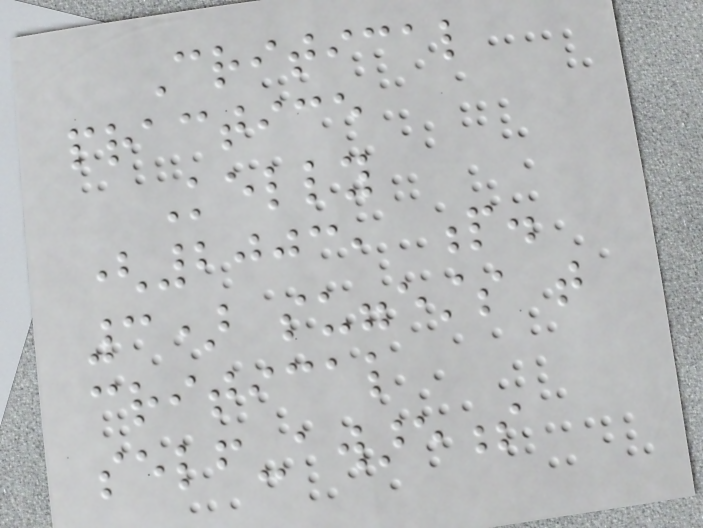Critical
practice
Kelly
(2003, p.
3) suggests that
critical
self-awareness
